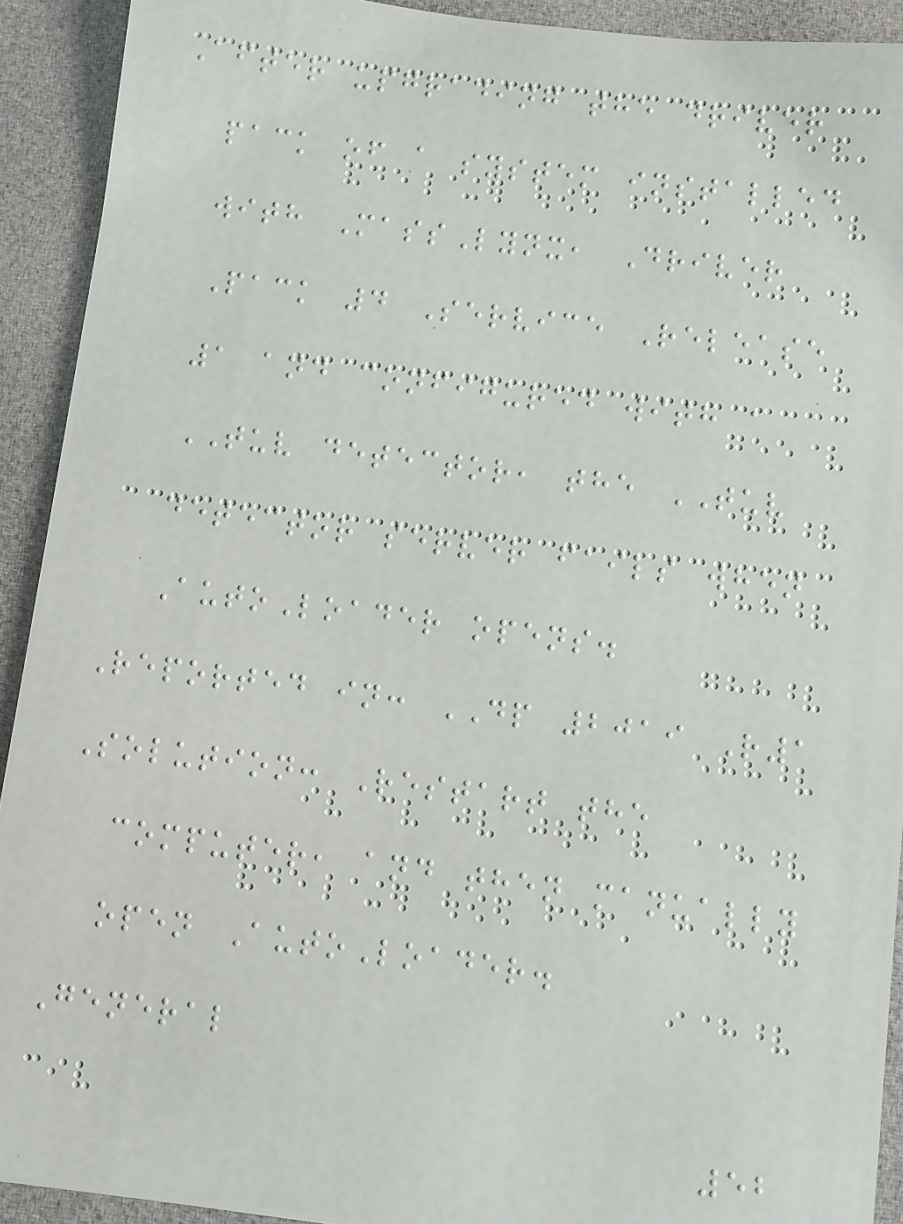After upgrading the driver
pack of a system installed
with MassLynx, Driver
Pack 4 Service Release
1 and configured with a
TUV detector, the TUV
detector server fails when
AutoLoader opens.
Reported in: DP 2019 R1
Solution: Restart the
computer, and then manually
open AutoLoader.
General
52
